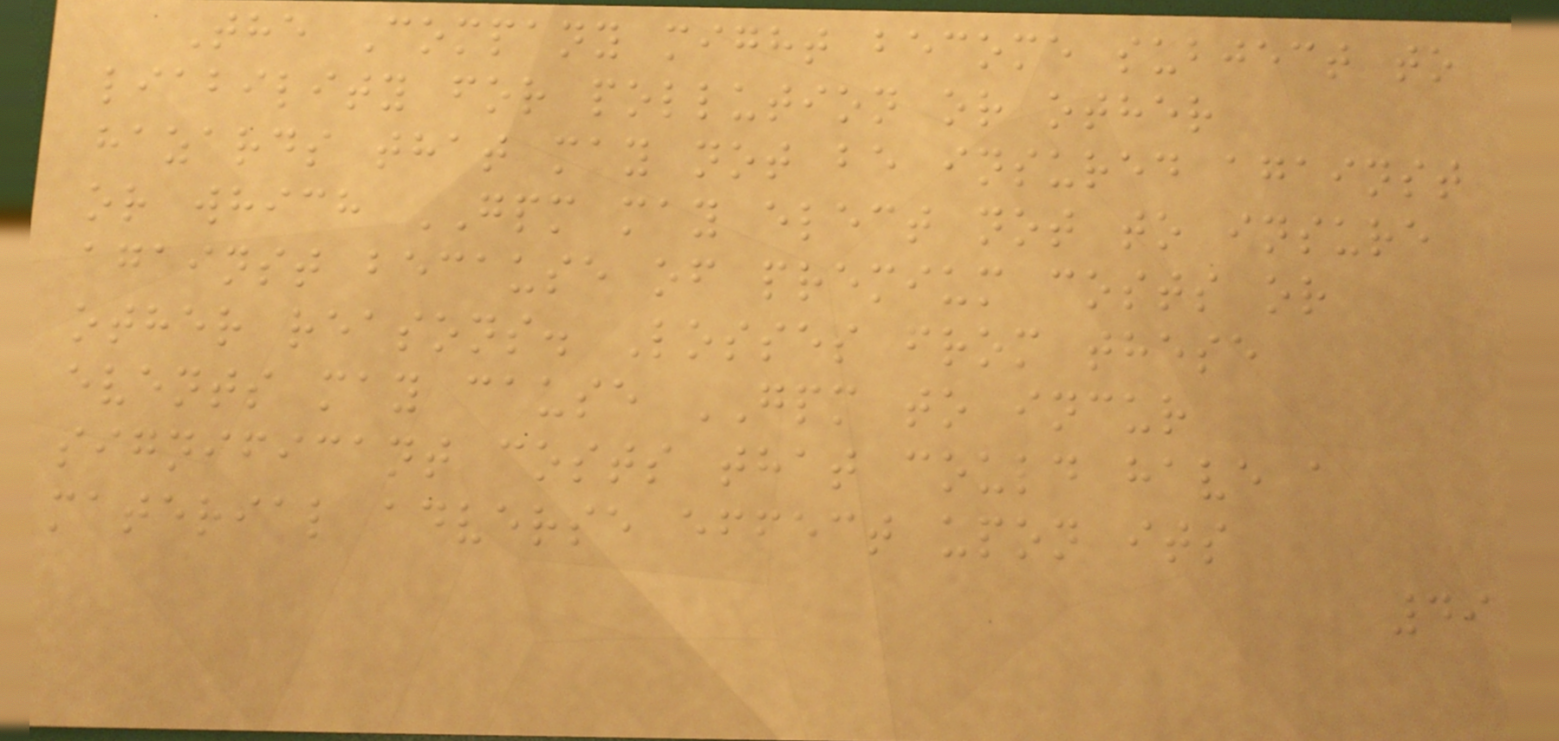The Company might become subject to
liability for pollution or other
hazards that may not be insured against
or which GPM may elect not to insure
against because of premium costs or
other reasons. Losses from these
events may cause GPM to incur
significant costs that could have a
material adverse effect upon its
49
